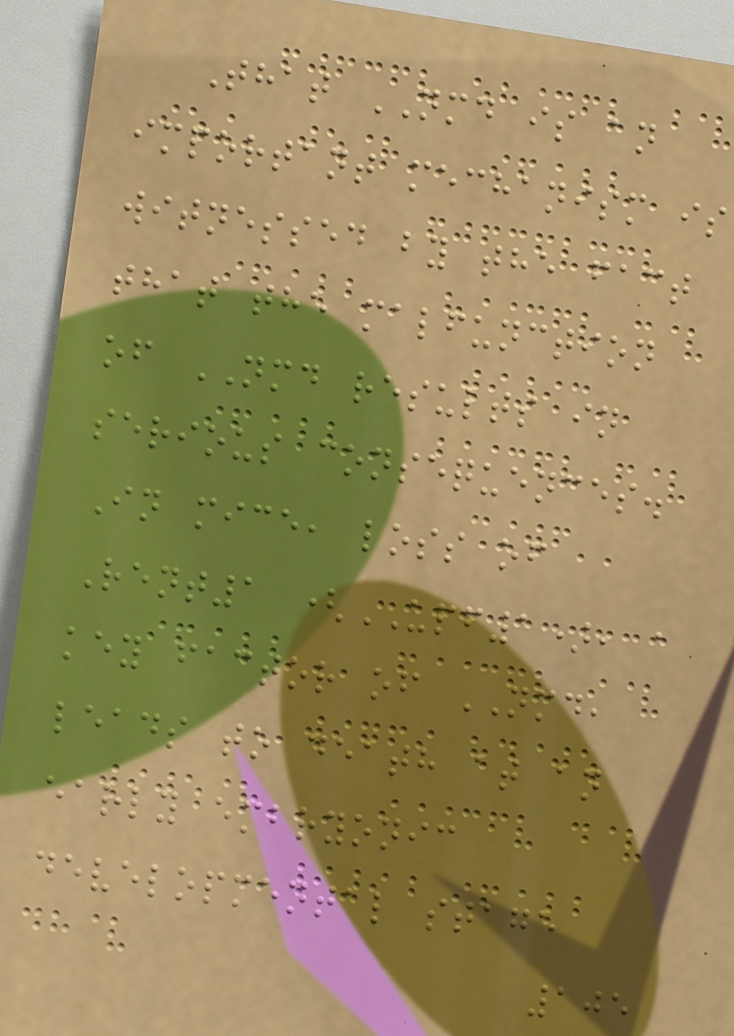That NMD is an
important mechanism is
witnessed by the fact
that the malfunction
of NMD results in
serious consequences.
In mice, loss of
Rent1 (UPF1), a
key factor of NMD,
leads to death at an
early embryonic
developmental stage
105
